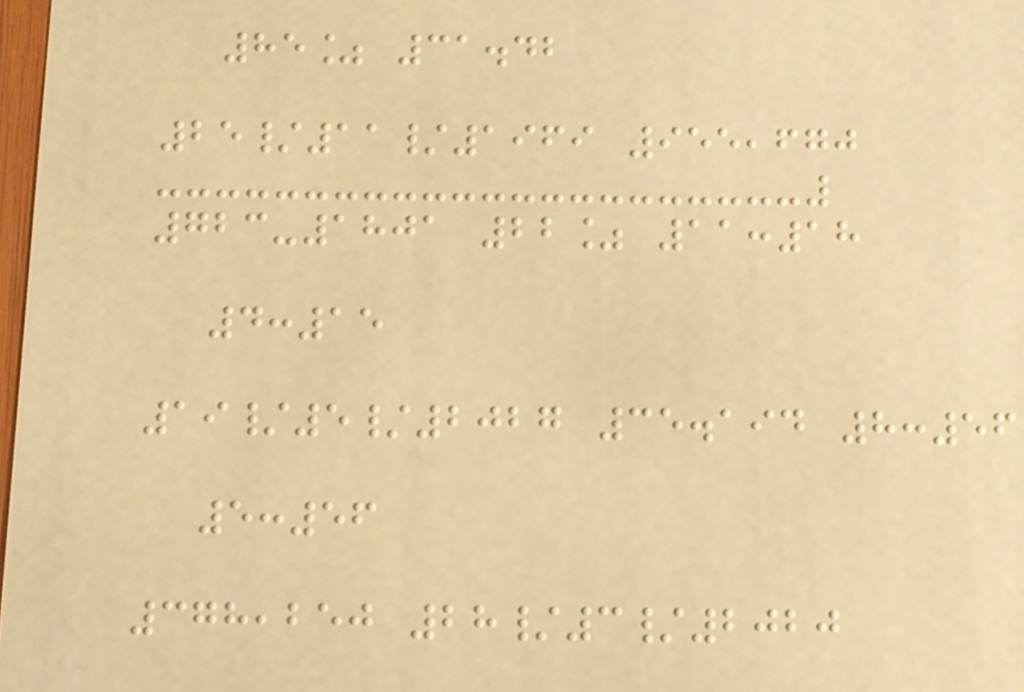85% 31.42
25/11/1969 955,670
723-1801 22% 11:18
4:15
19/5/2027 35.194 8:56
5:56
378,250 28/3/2020
